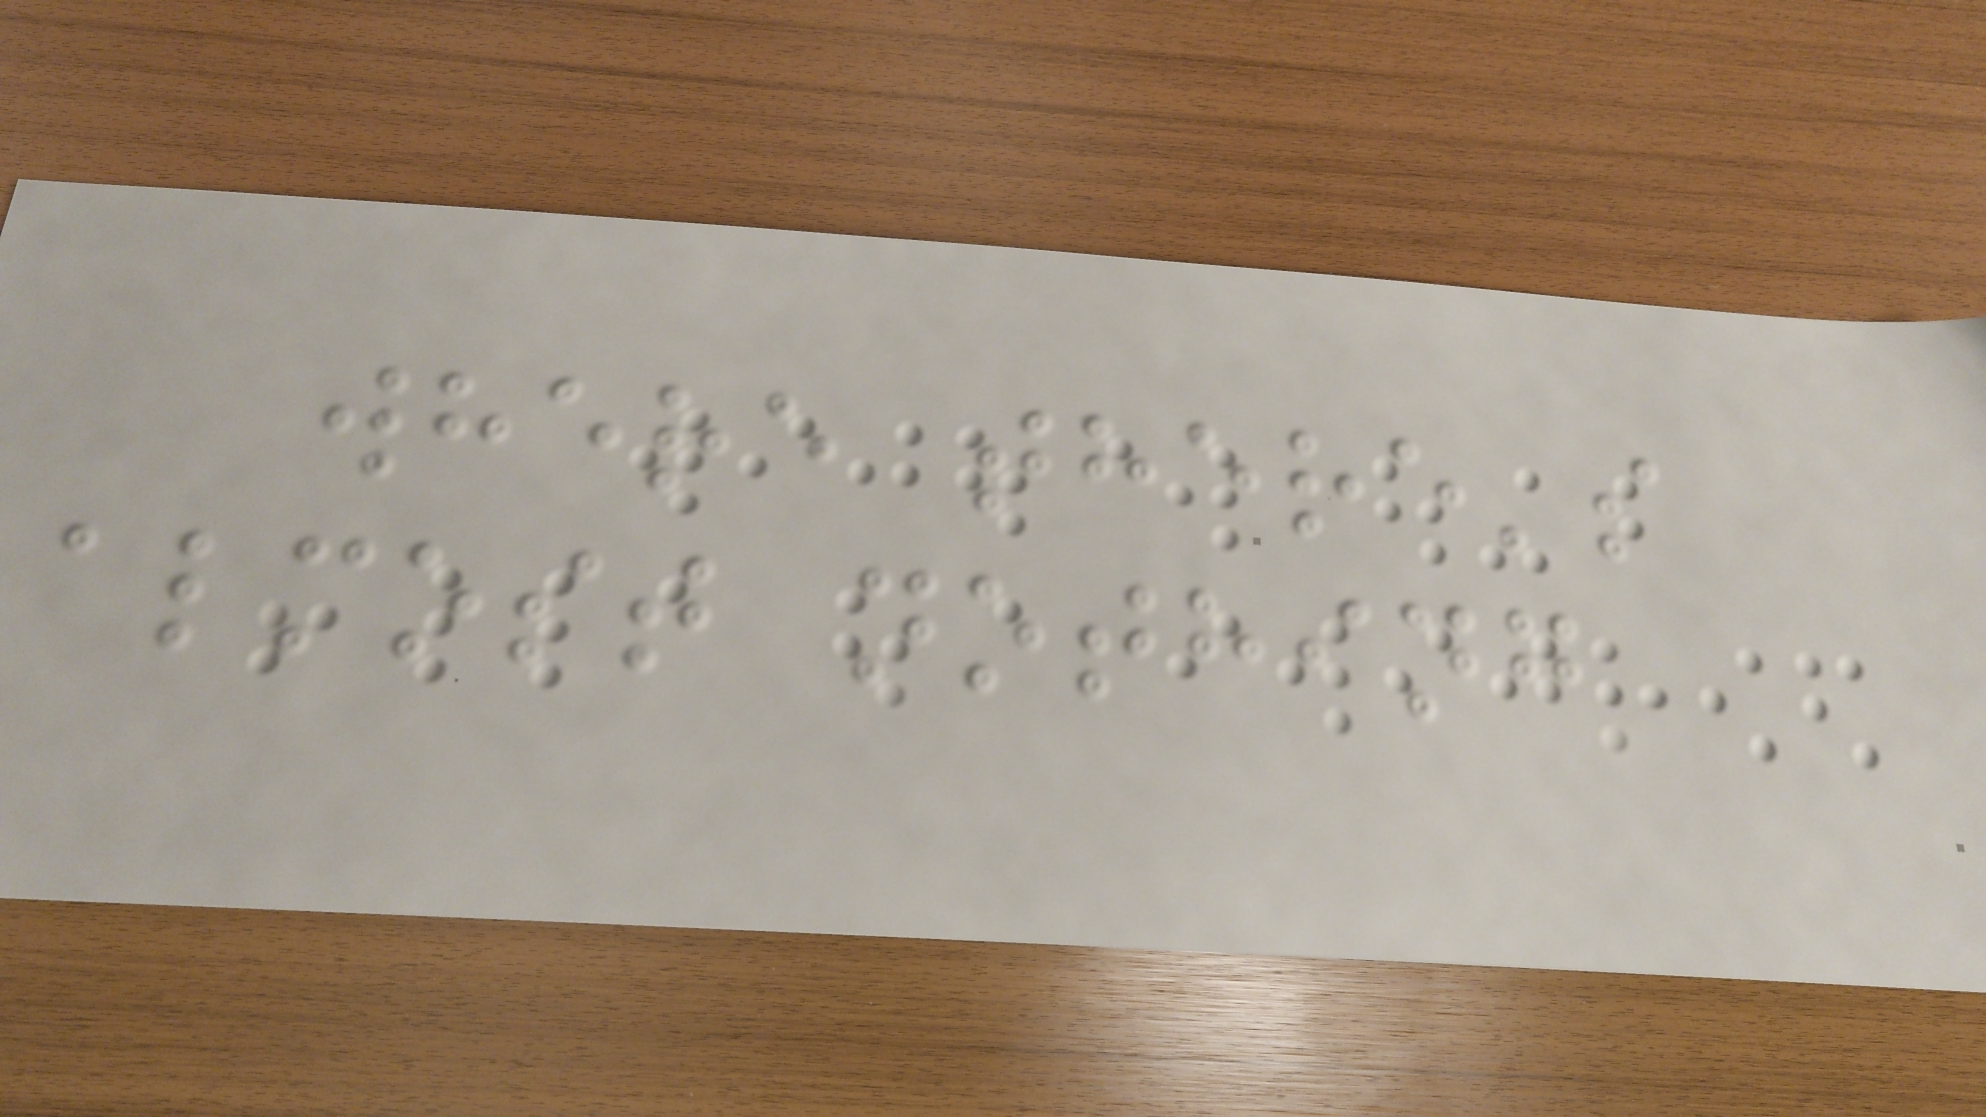where there's
almost nothing
